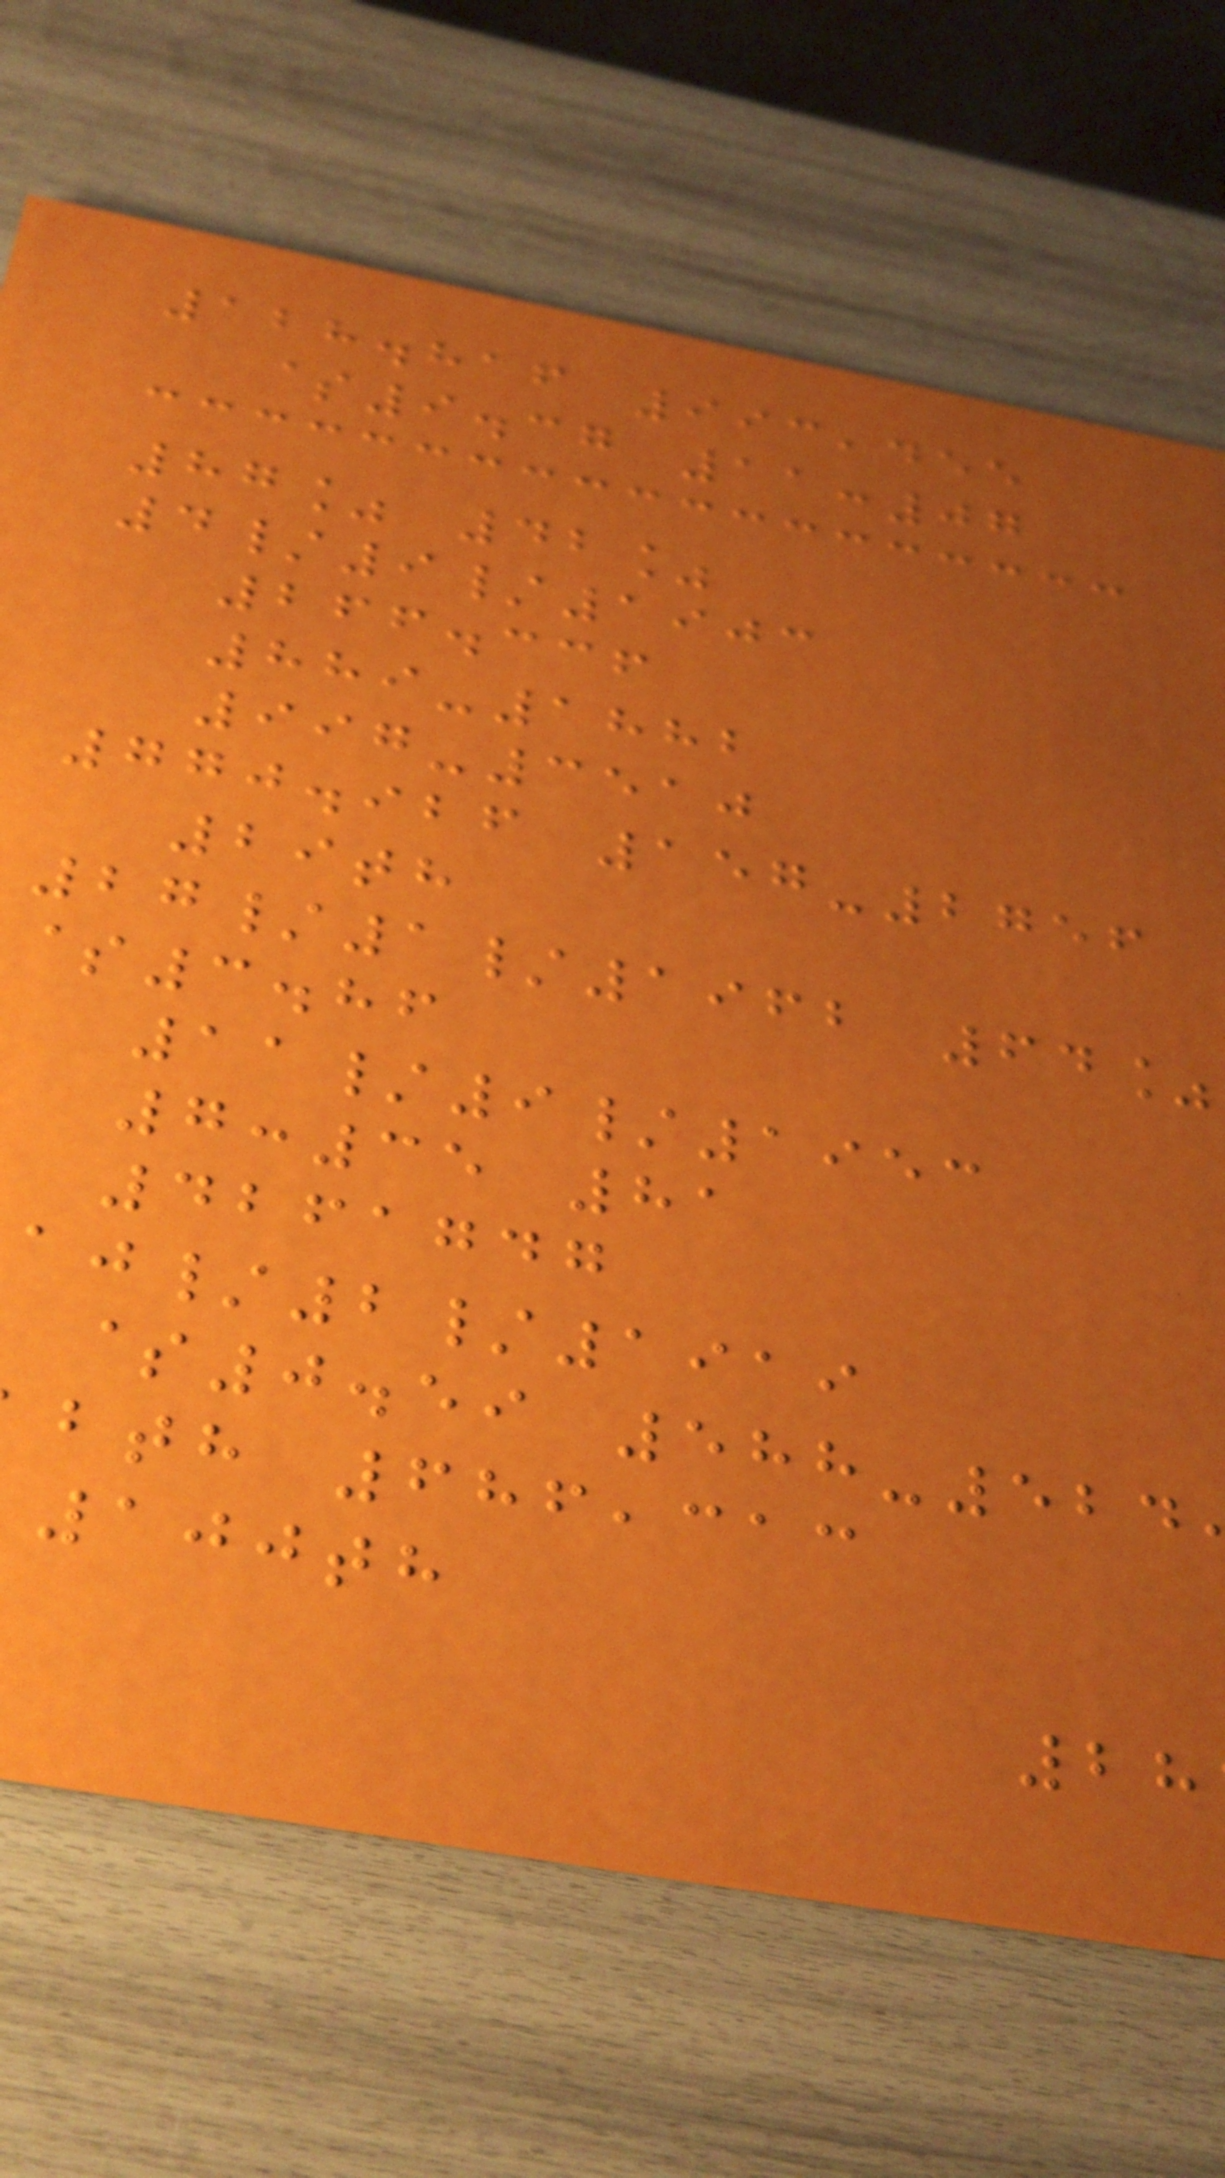128.816 993,455
$9.37 11:07
87% 42%
4/9/1903
266.336
889-1882
997-3510
770.926 157-2756
29th
27/1/1962 64%
$3.86
11/9/1953
7:35 81
4261747
/2/1919
$0.59 588-524
bth 686,313
100th
